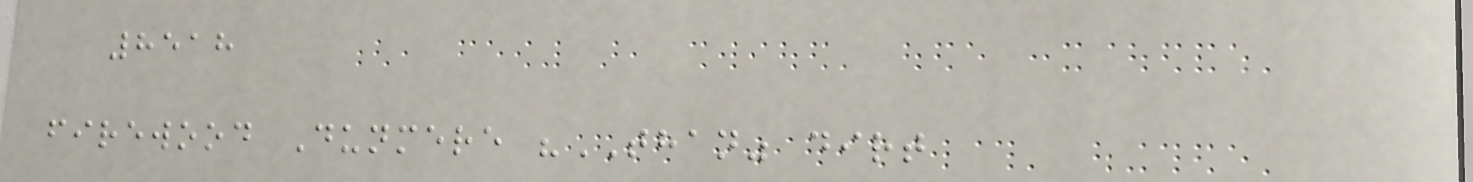8518
firewood Dunmere "THAN" dirt
